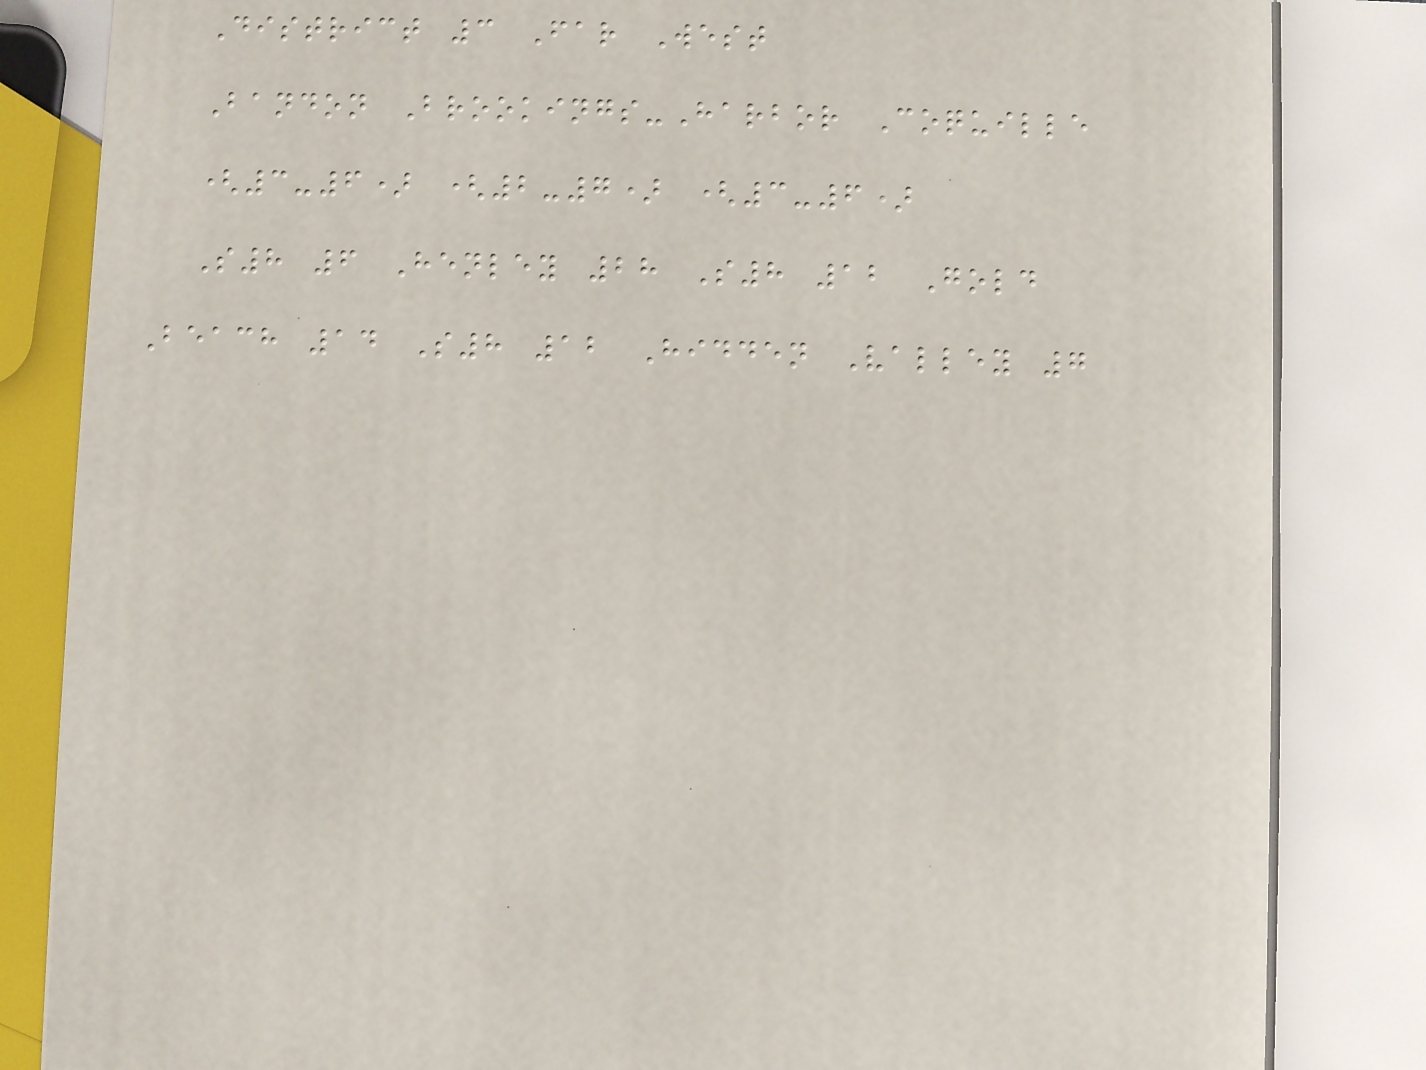District 3 Far West
Bandon Brookings-Harbor Coquille
(3-6) (2-7) (3-6)
S8 6 Henley 28 S8 12 Gold
Beach 14 S8 12 Hidden Valley 7
